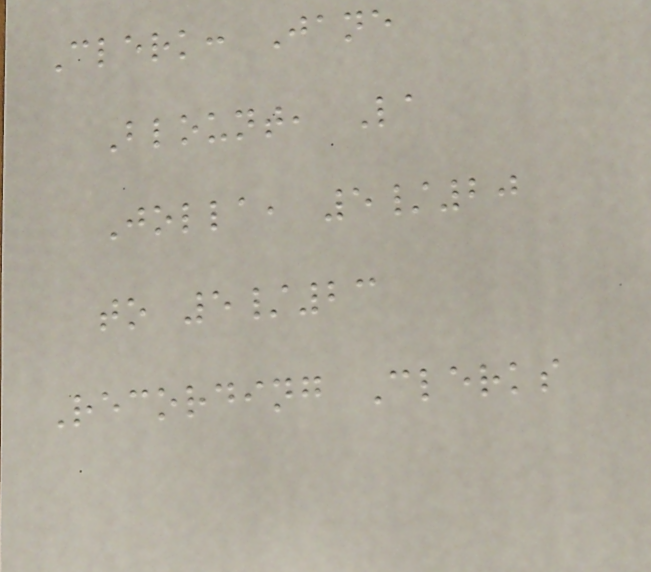Clerk: Jane
Blount, La
Jolla, 5/20
to 5/23
Recording Clerks
